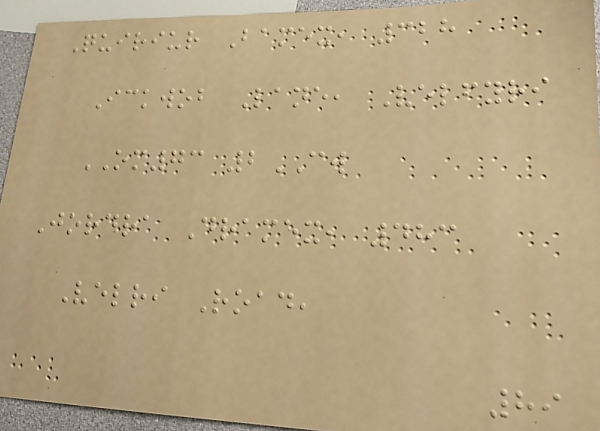Quiriur Bamex, 328
Ickwob Lane, Velfyri
OM73 2CW
Jordra Dramex, 483
Velri Road,
89
